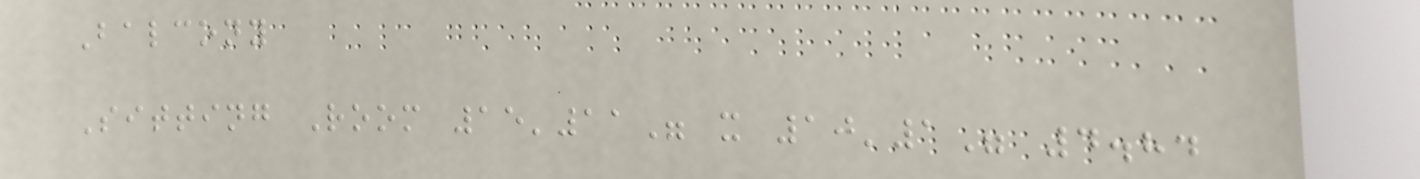Balcony
Sitting Room 15'11" x 10'1" 4.84
